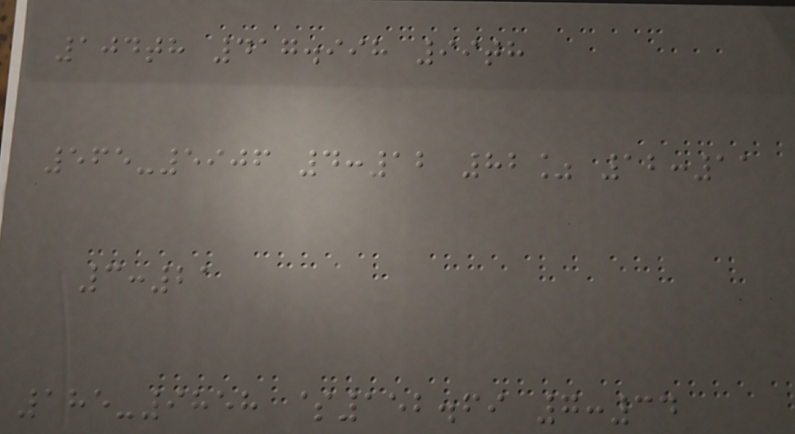104th 417.998 99th
565-5906 4:12 82% 12:11
3:21
185-9858 $152.69 7:34
